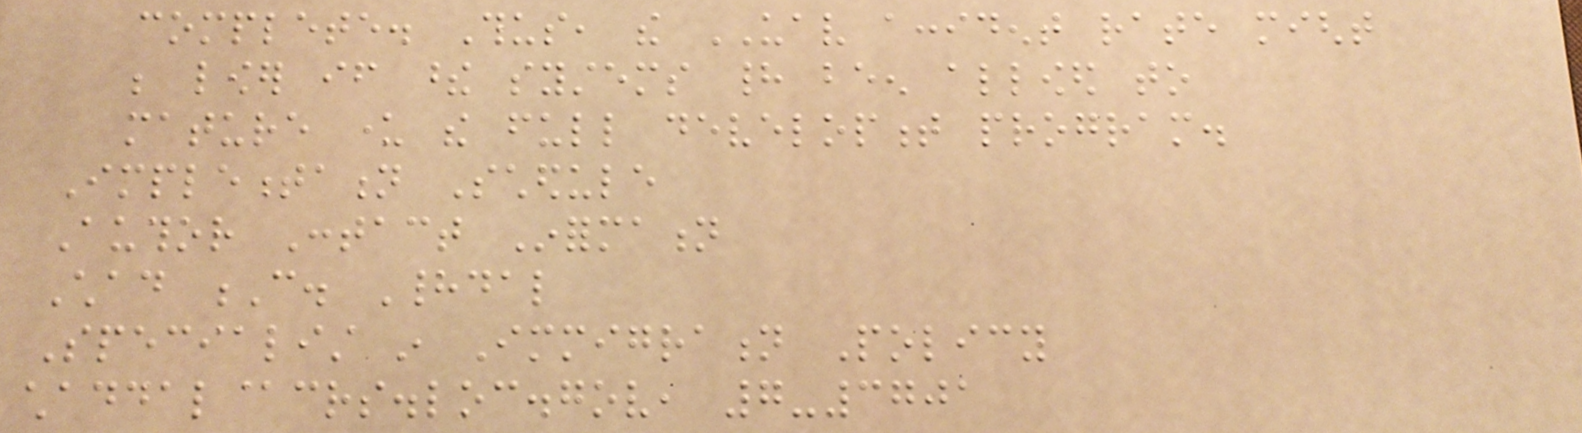complete. Thus, the UAV accident rate might
be lower if these systems had been allowed to
mature under the full development program.
Implementation Schedule
Author Contact Information
Chad C. Haddal
Specialist in Immigration Policy
chaddal@crs.loc.gov, 7-3701
